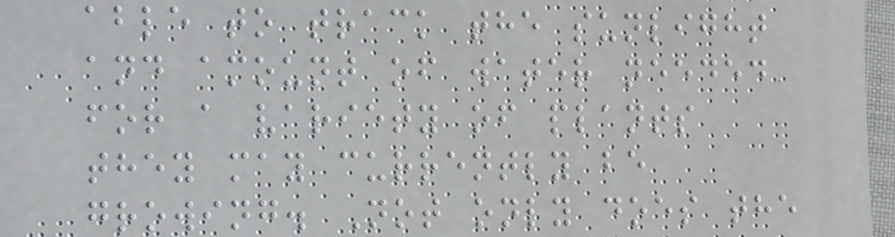able to track the sunlight
and amount of water needed
for a variety of plants
they may currently be
growing. Not only does the
